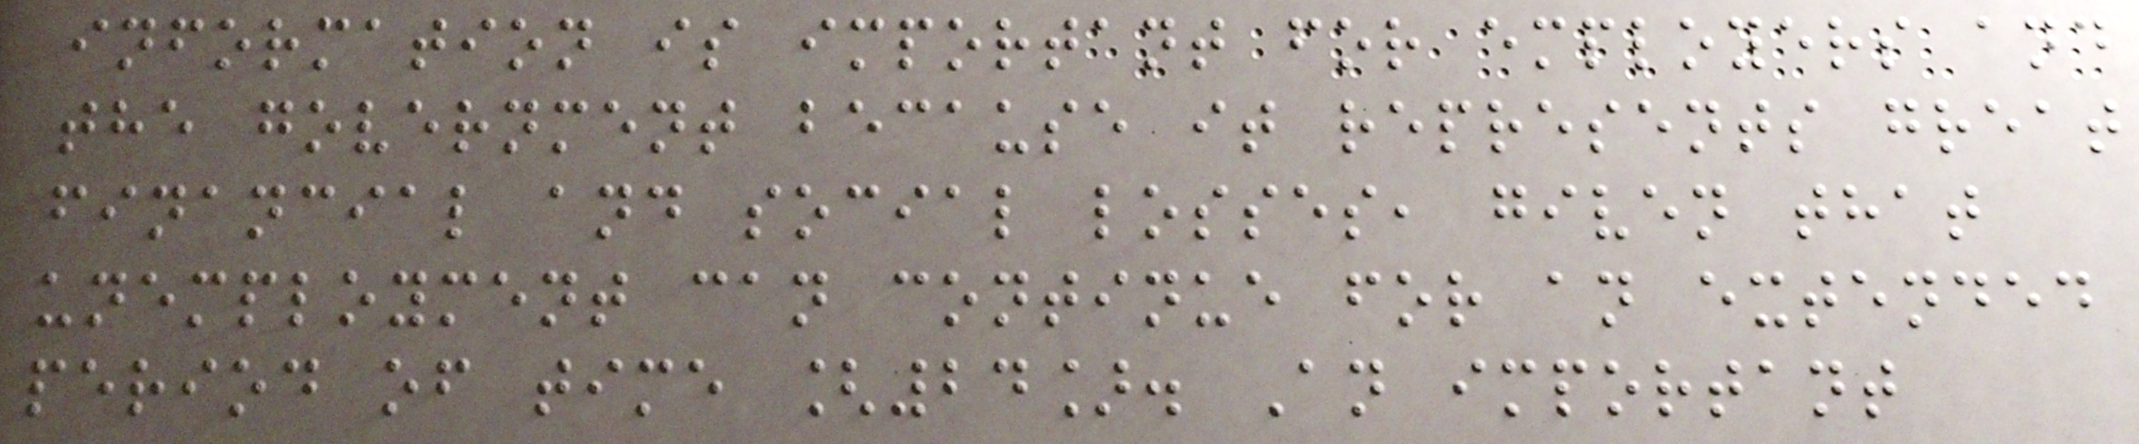information is important for employers and
the government because it represents great
financial and social losses, given that
unemployment can continue for an extended
period of time [24]. An important
